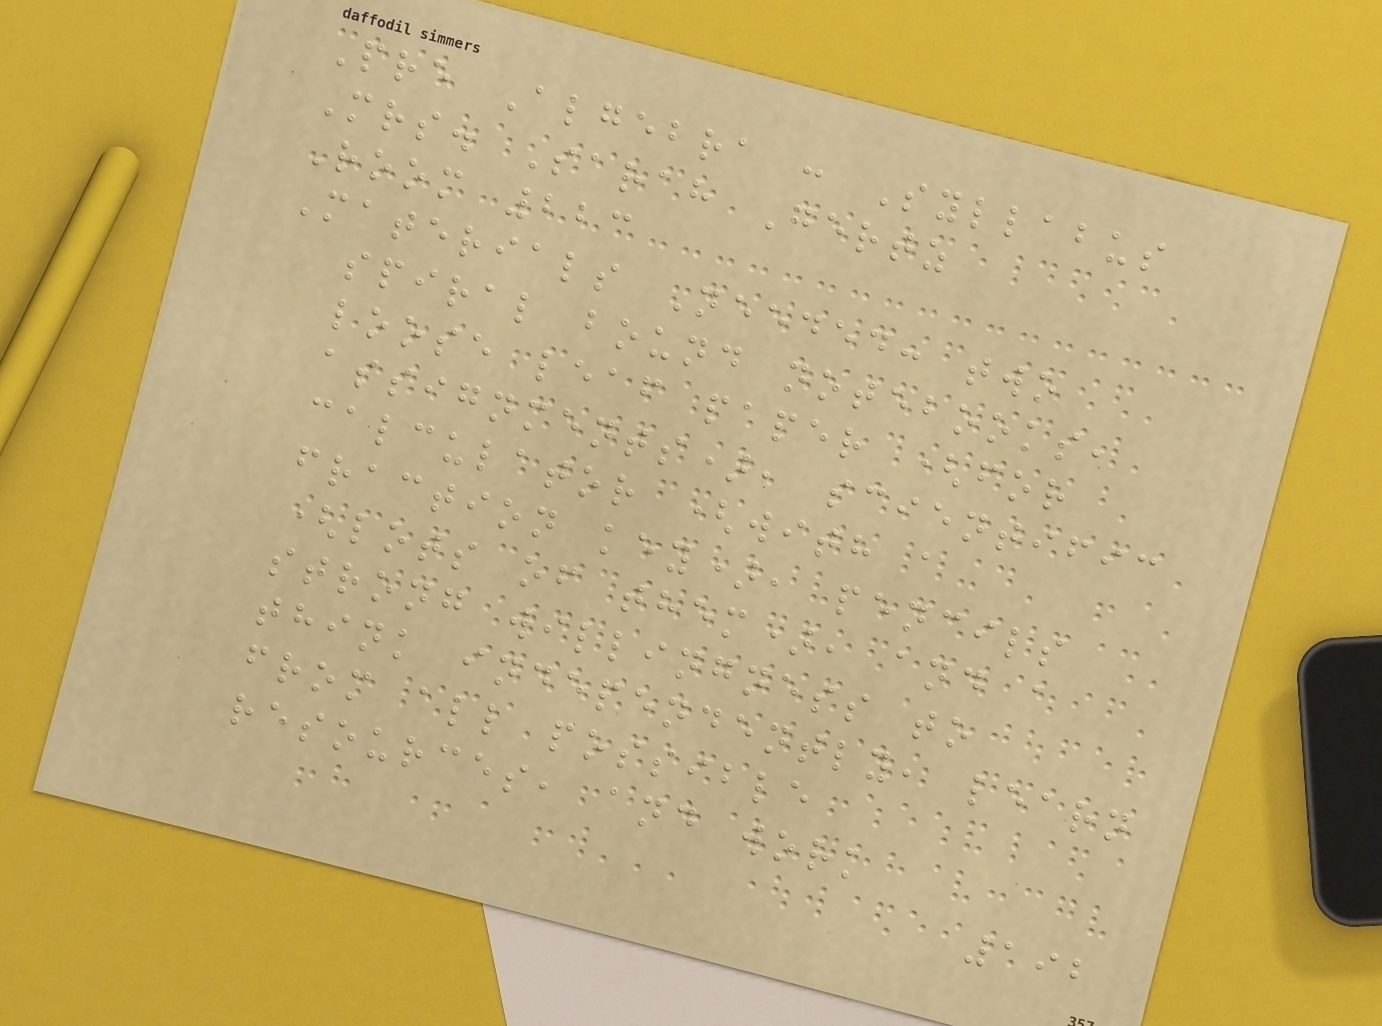Pre Algebra : Syllabus
Mrs. Sarah Gertz
Room 223
Materials Needed: two
spiral bound notebooks,
loose leaf paper (for
assignments), scientific
calculator (with a
fraction key), pencils
(lots of them), and a
strong willingness to
think independently, learn
from all possible
resources, and work
192
